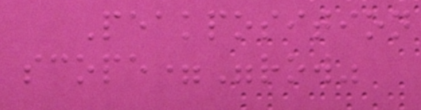Peakposition
scope="row"
